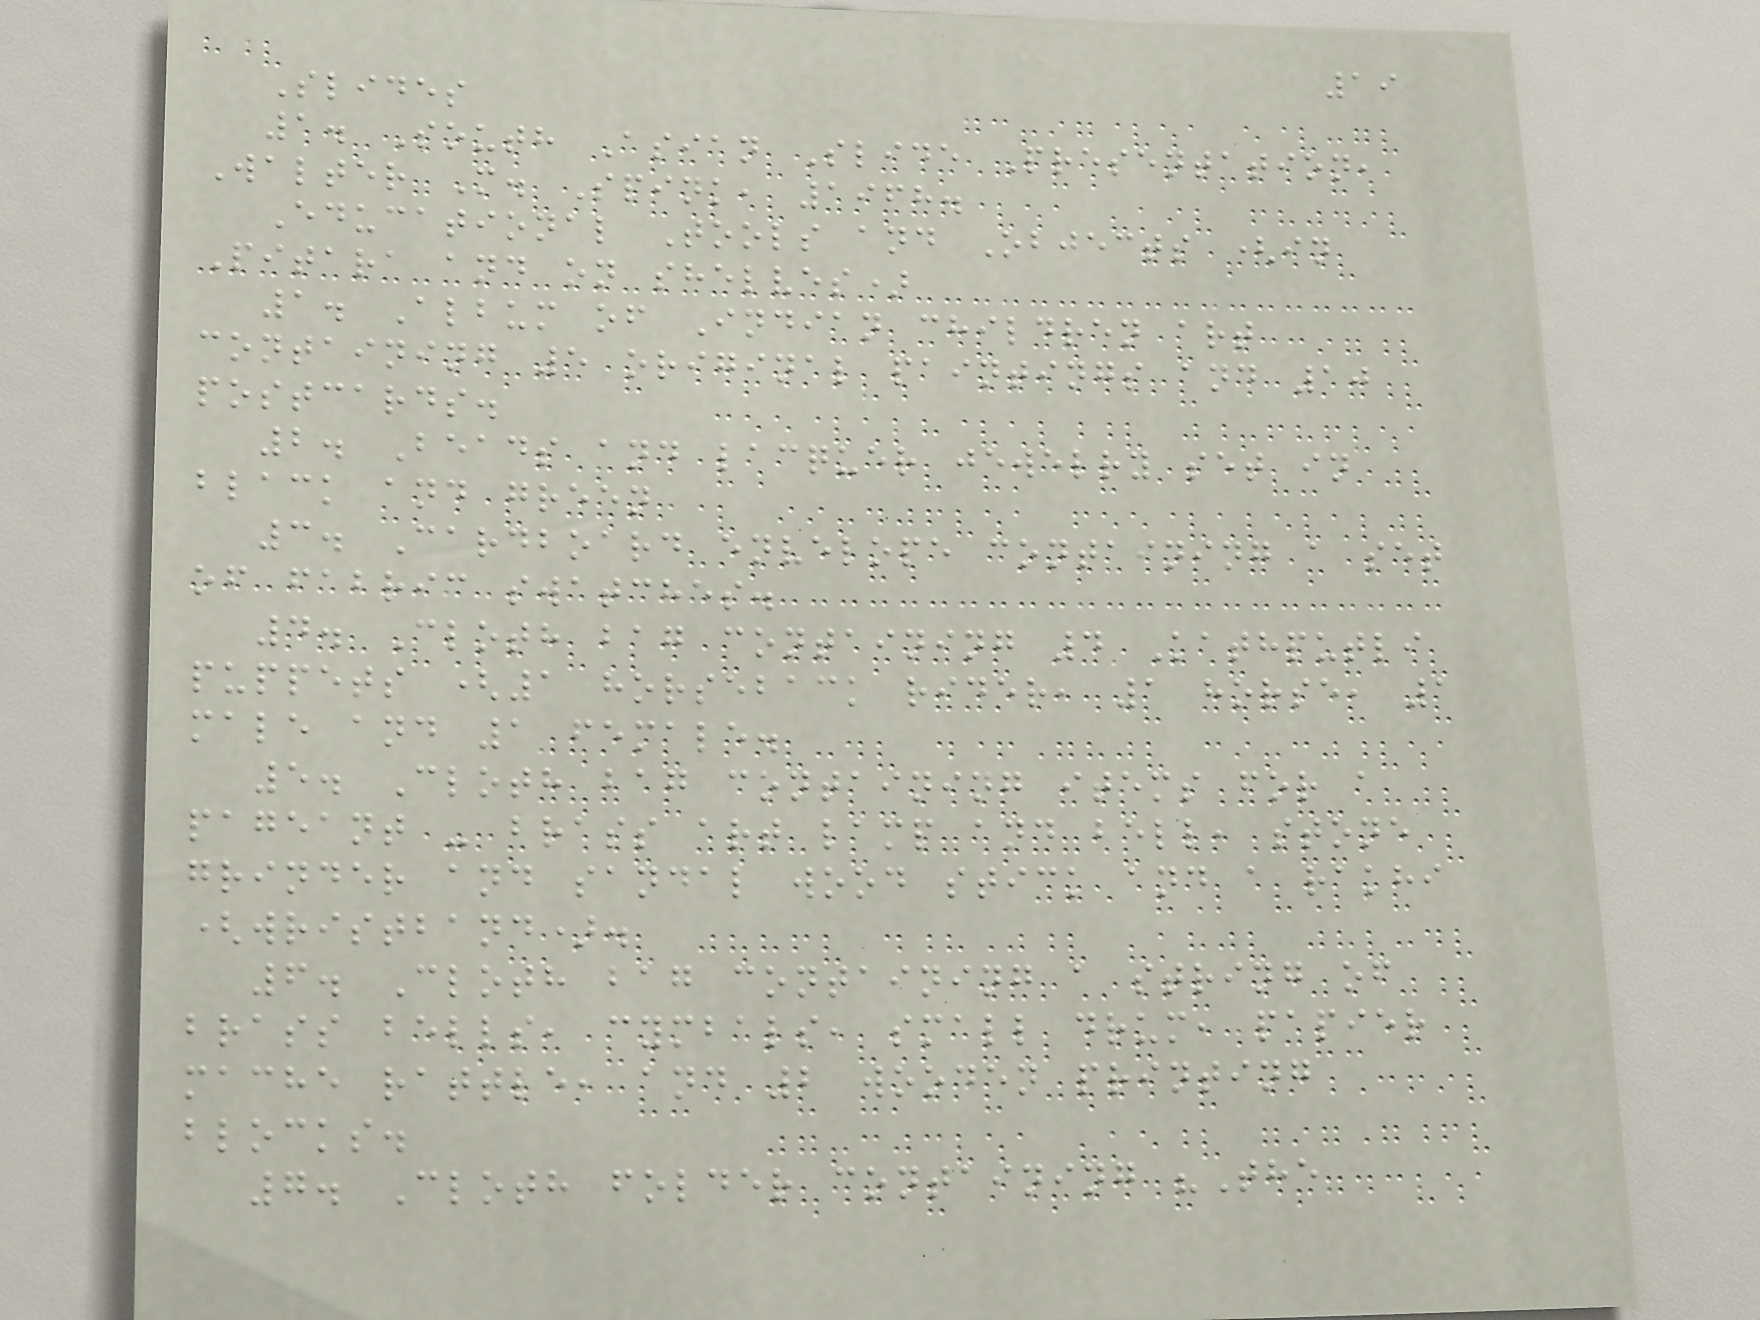19
Slides
1. South Asian Slide Presentation,
Walter M. Spink, 1968.
Educational Tools and Objects (in
Pitara and on shelves)
1. Album of Indian children art
containing 5 original paintings and 10
postcards.
2. Beads and lacquer jewelry set in
black and green
3. Cardboard envelope containing a set
of fabric swatches.
4. Cloth bag containing 4 Kathputli
puppets (1 horseback rider, 1 horse, 1
male and 1 female.
5. Cloth bag containing items for a
pageant - brass art lamp and bell, stone
grinder and sandal wood stick and a rakhi
(wristband).
6. Cloth bag containing a string of
brass bells, cymbals, small drum, papier
mache rattle, and 2 wooden printing
blocks.
7. Cloth folder containing "The
